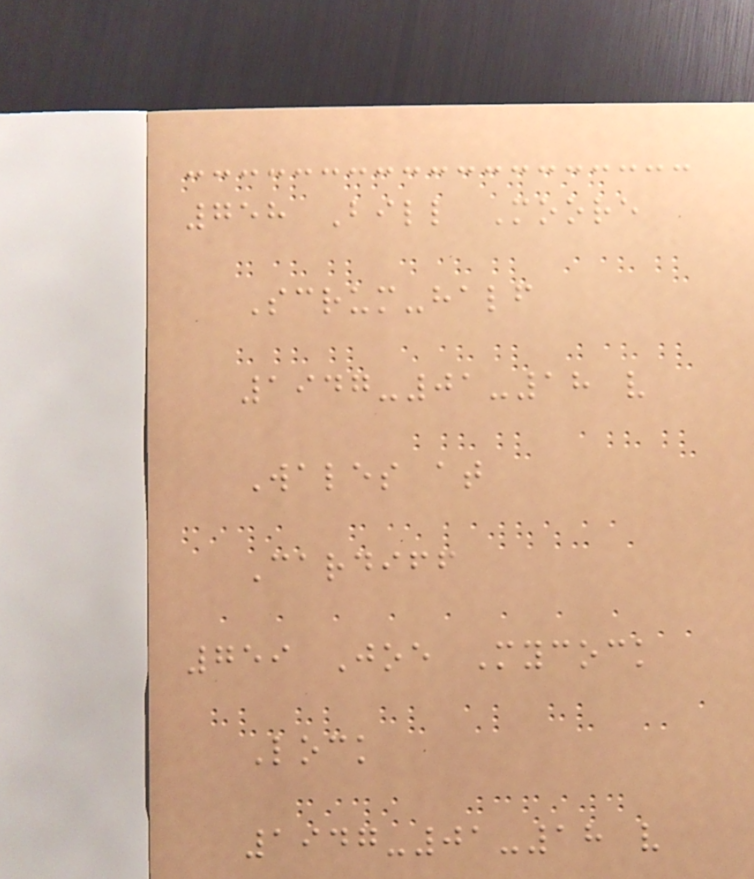758 Bill Moore
Scrum-half
1947-01-18 v
Wales at
Cardiff
759 Joe Mycock
Lock
1947-01-18 v
